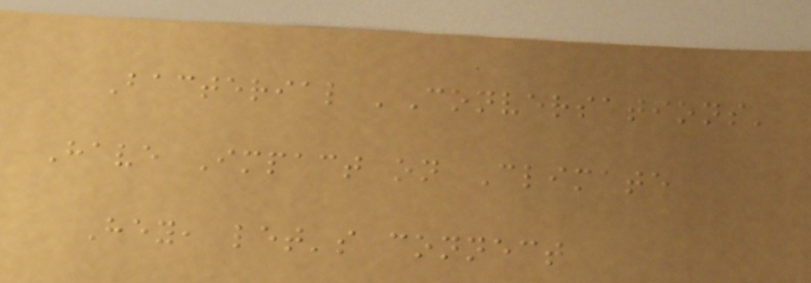Bacterial 'Conversations'
Have Impact on Climate
Hey, let's connect
